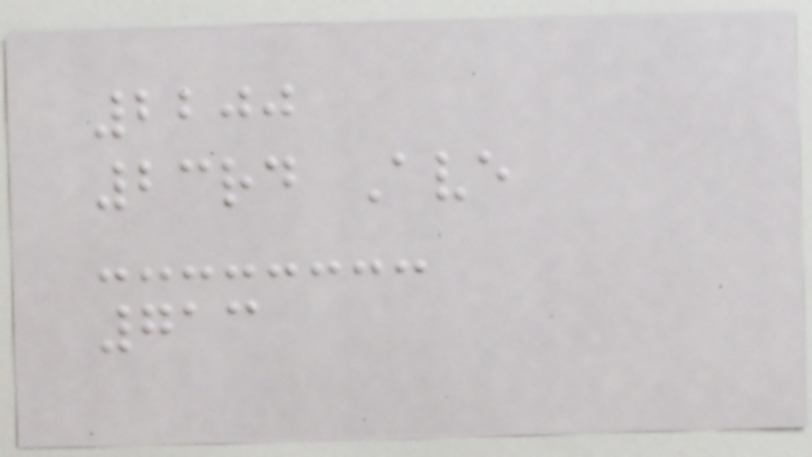2200
23rd Ave
713
